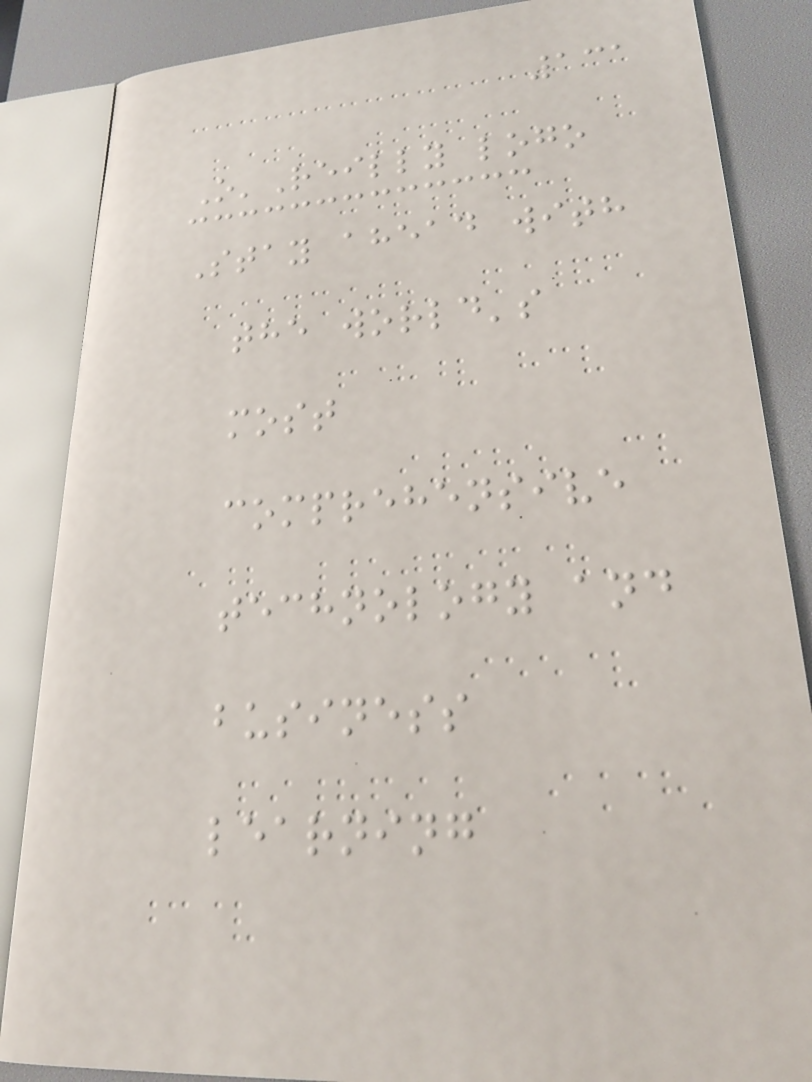131
O'Reilly logo
Stay ahead with
the world's
most
comprehensive
technology and
business
learning
